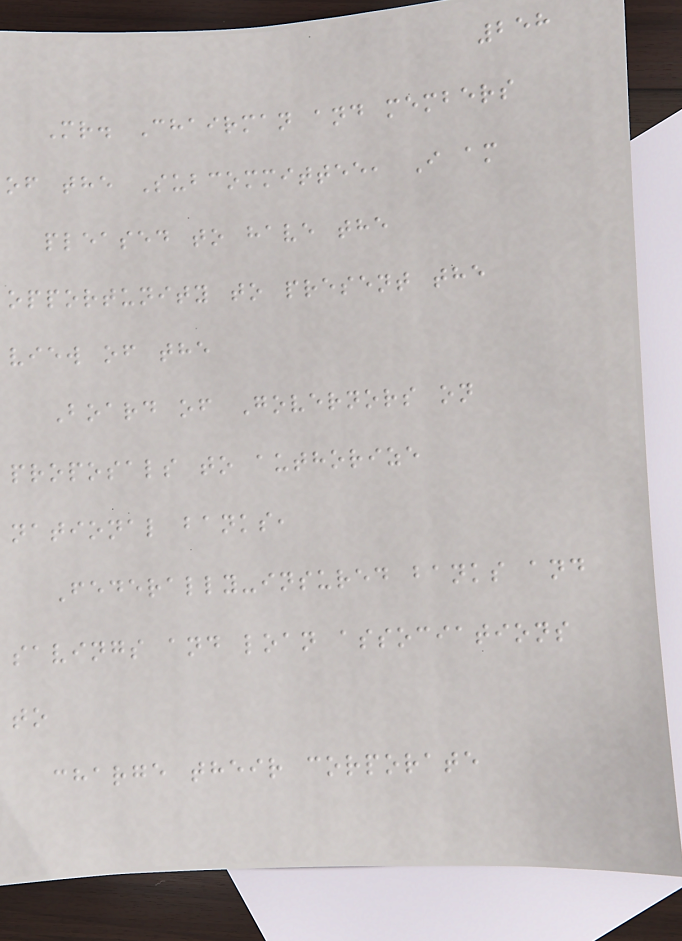258
Mr. Chairman and members
of the Subcommittee, I am
pleased to have the
opportunity to present the
view of the
Board of Governors on
proposals to authorize
national banks,
Federally-insured banks and
savings and loan associations
to
charge their corporate
